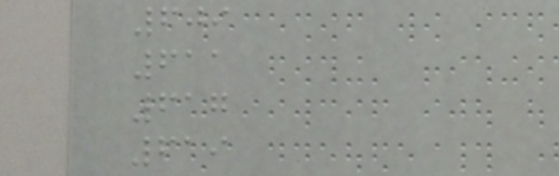609
611
617
619
